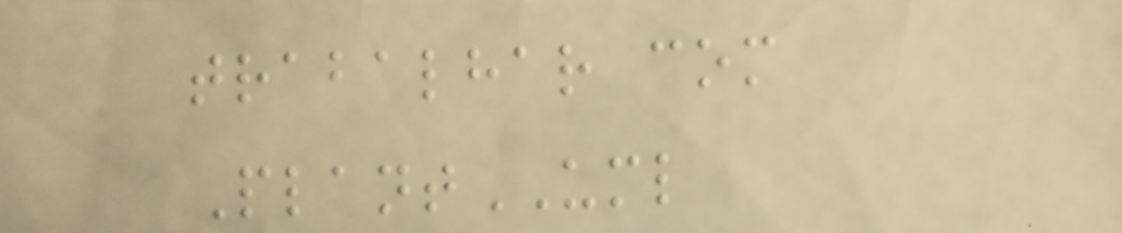trabalhar com
PlantUML
